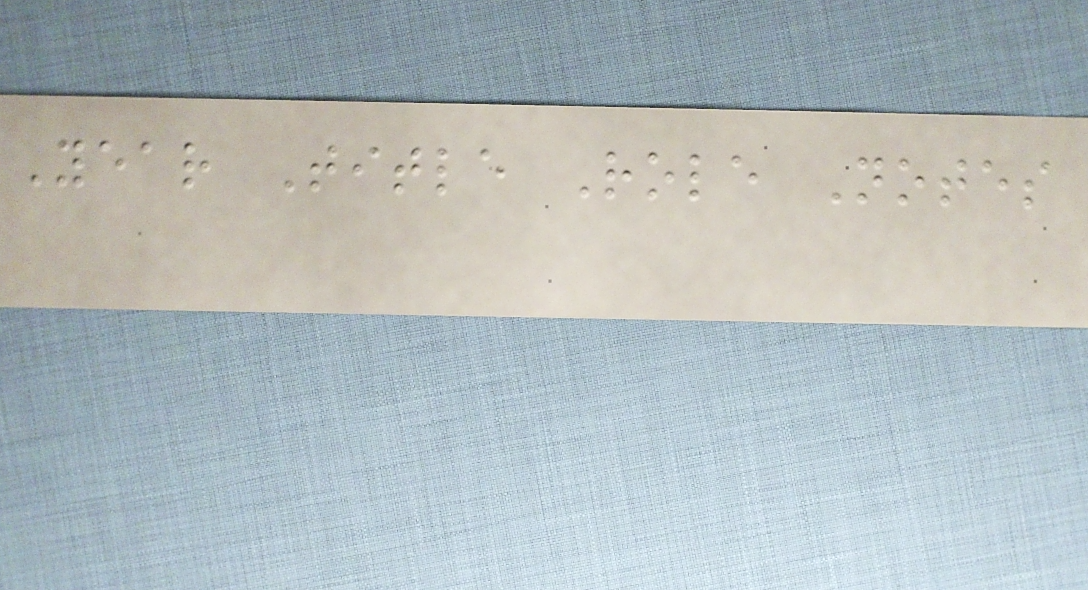Year Title Role Notes
